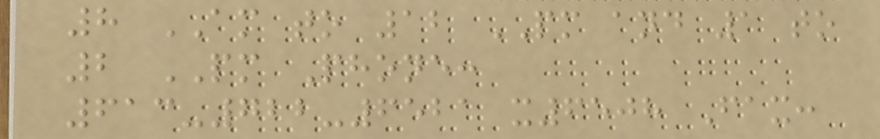8 AM to 12 PM and 1 to
2 PM Phone:
613-722-6521 x6508 Fax:
